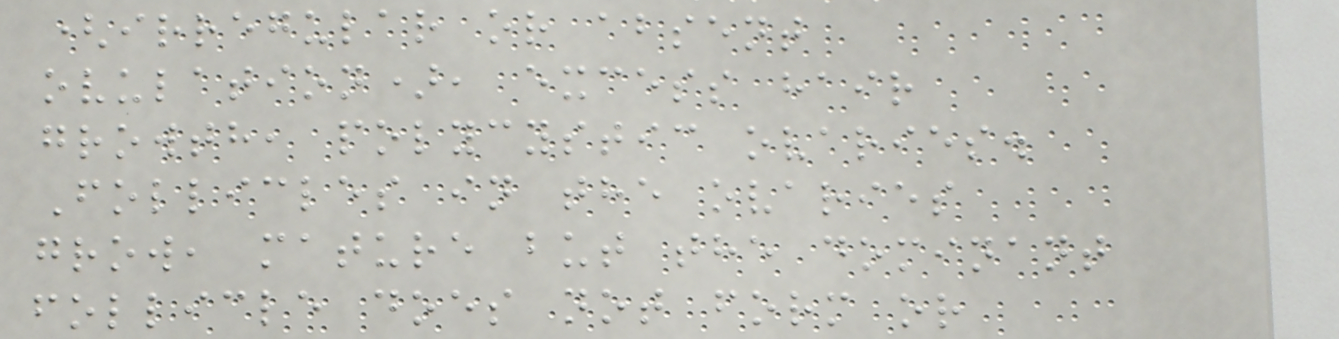(irregular or absent
ovulation), excess hair
growth, polycystic ovaries.
Follicles in the ovaries
grow, mature but the dominant
follicle does not form or
